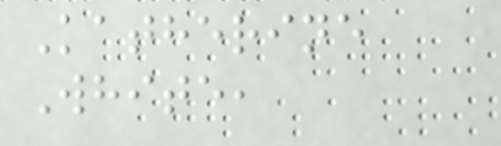Katherine
White,
